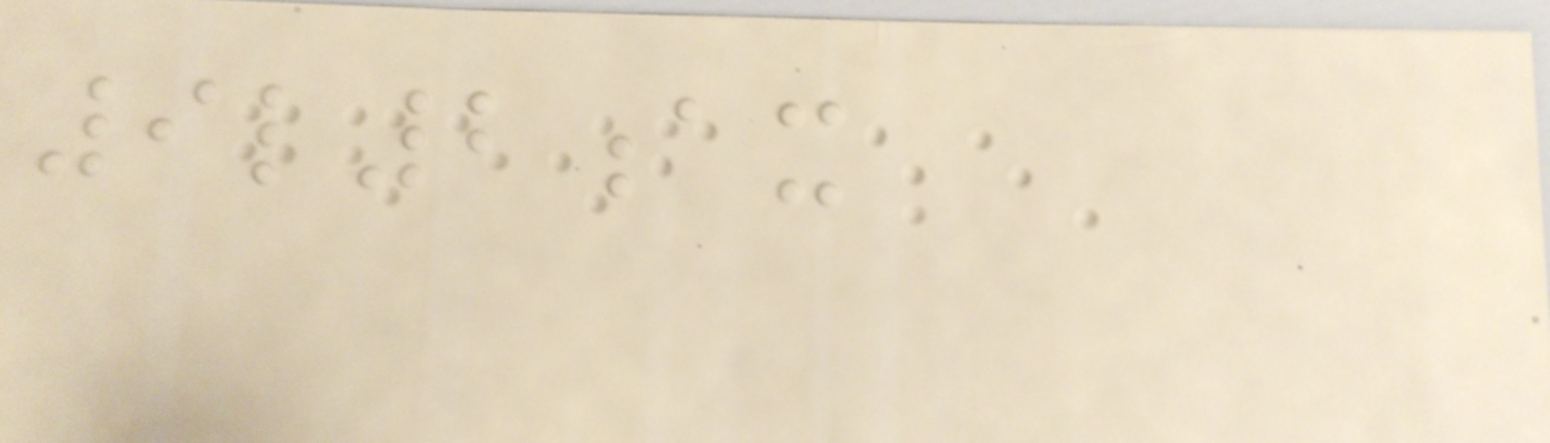9l2ax
